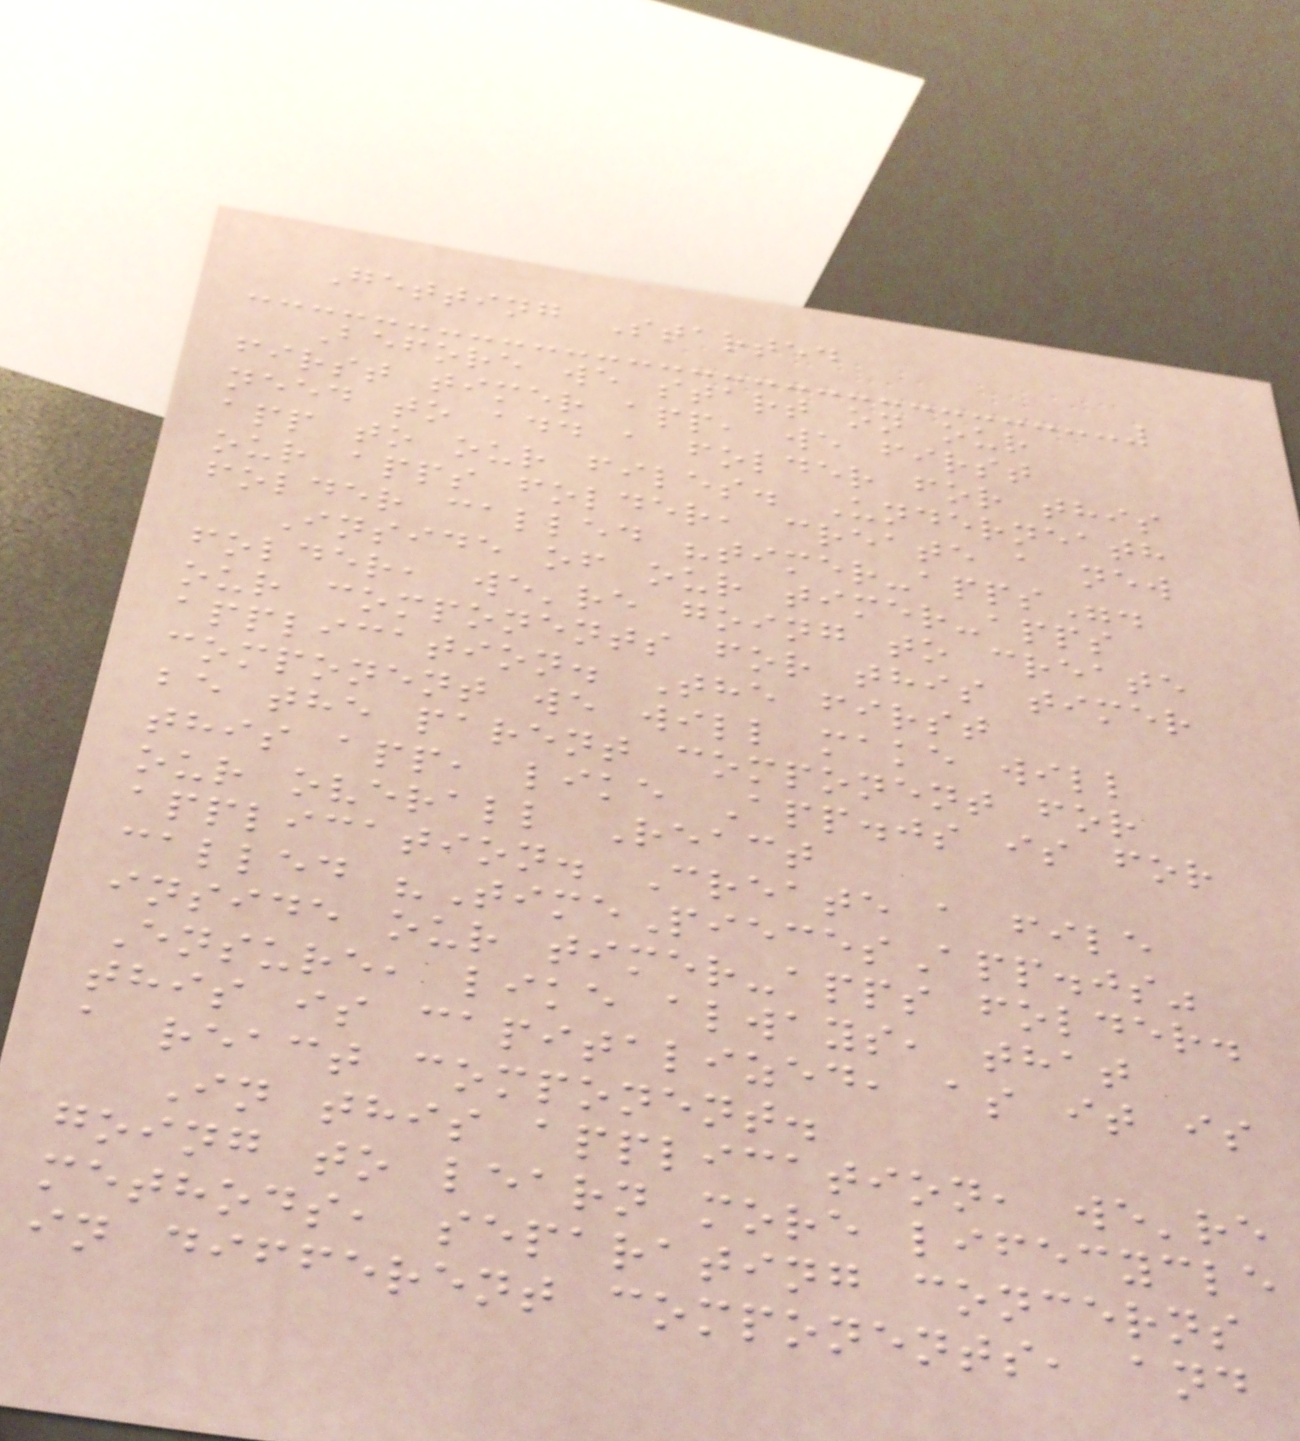Getting Started
Before we start on our
first timer app, we first
need to add a folder for this
app to our files. Underneath
our apps folder, create a new
folder called "timer-apps".
Inside of our timer-apps
folder, we're going to create
our components for this timer
application. The first
component we will make will
be the parent component for
this app, like App.js is for
our overall React
application. Create a file
called "TimePiecesApp.js"
inside our timer-apps folder.
Ensure, like always, that
this is capitalized, as it is
a react component.
In this application, we're
going to learn more lifecycle
methods, separating concerns
in different components, and
